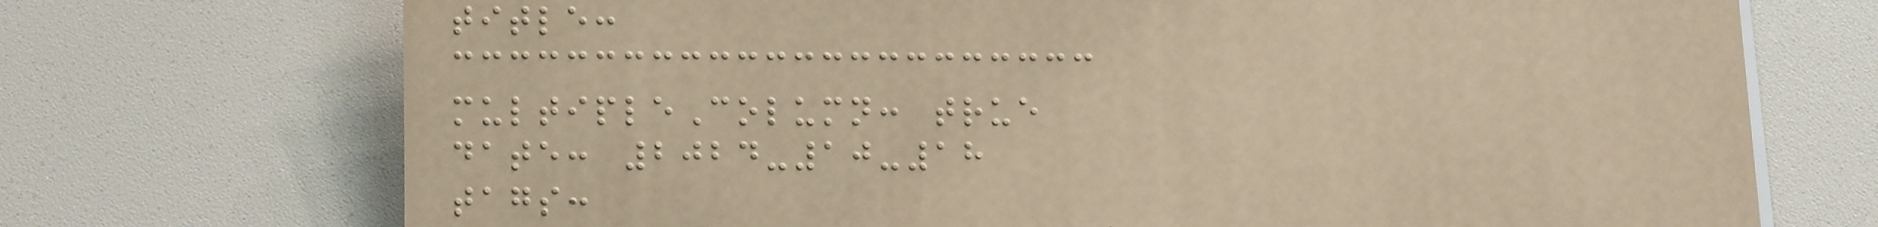title:
multipleColumn: true
date: 2024-10-18
tags:
